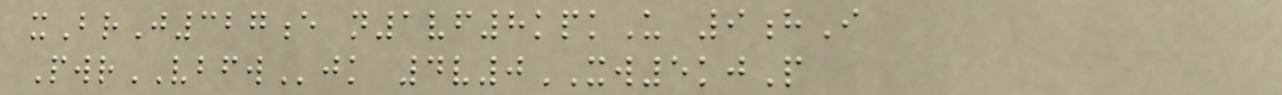xBrJ327e n1vf8kpkU 9hI
PwrVBFWjk 4v0XW5kjP
